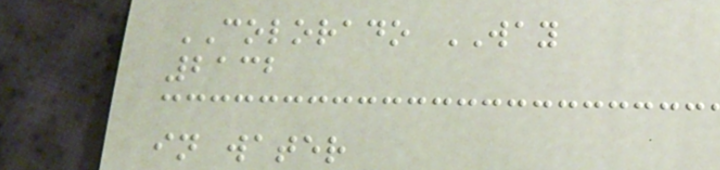COLORADO WAY
2132
in water
